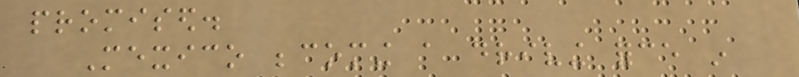promised.
Mexico becoming a driving force in
